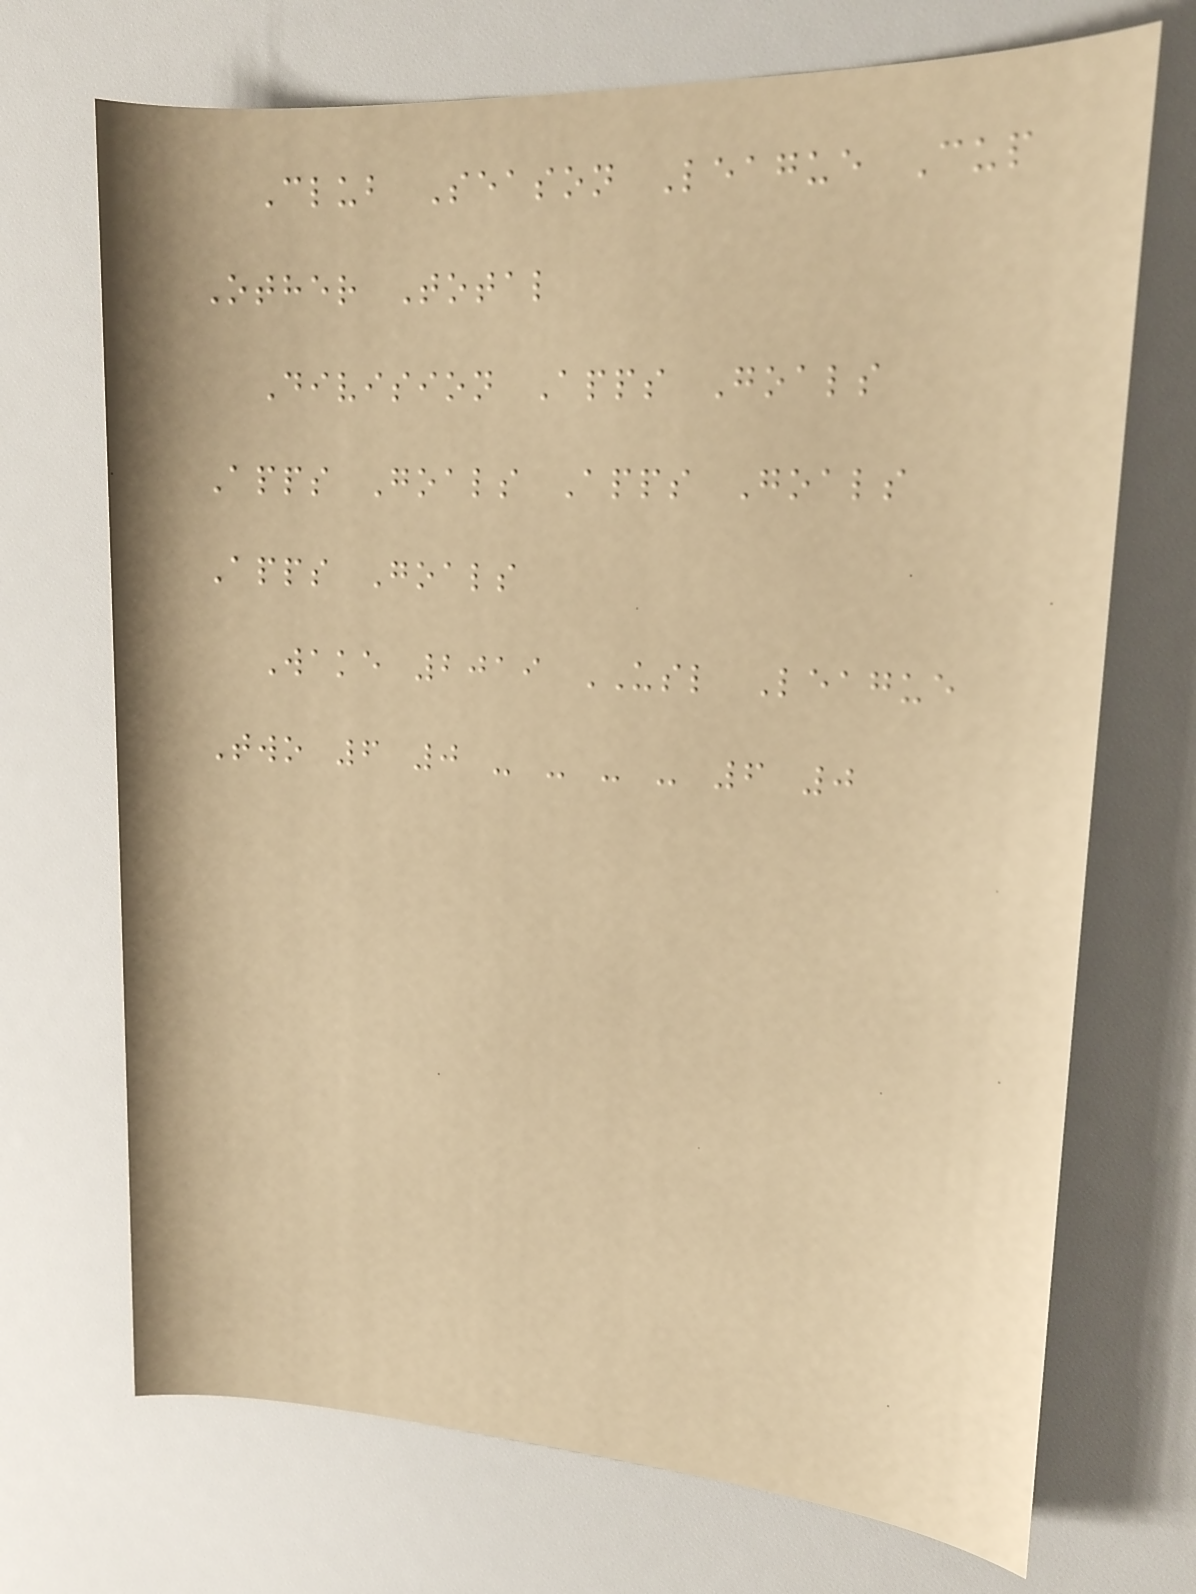Club Season League Cup
Other Total
Division Apps Goals
Apps Goals Apps Goals
Apps Goals
Wake 2019 USL League
Two 6 0 - - - - 6 0
